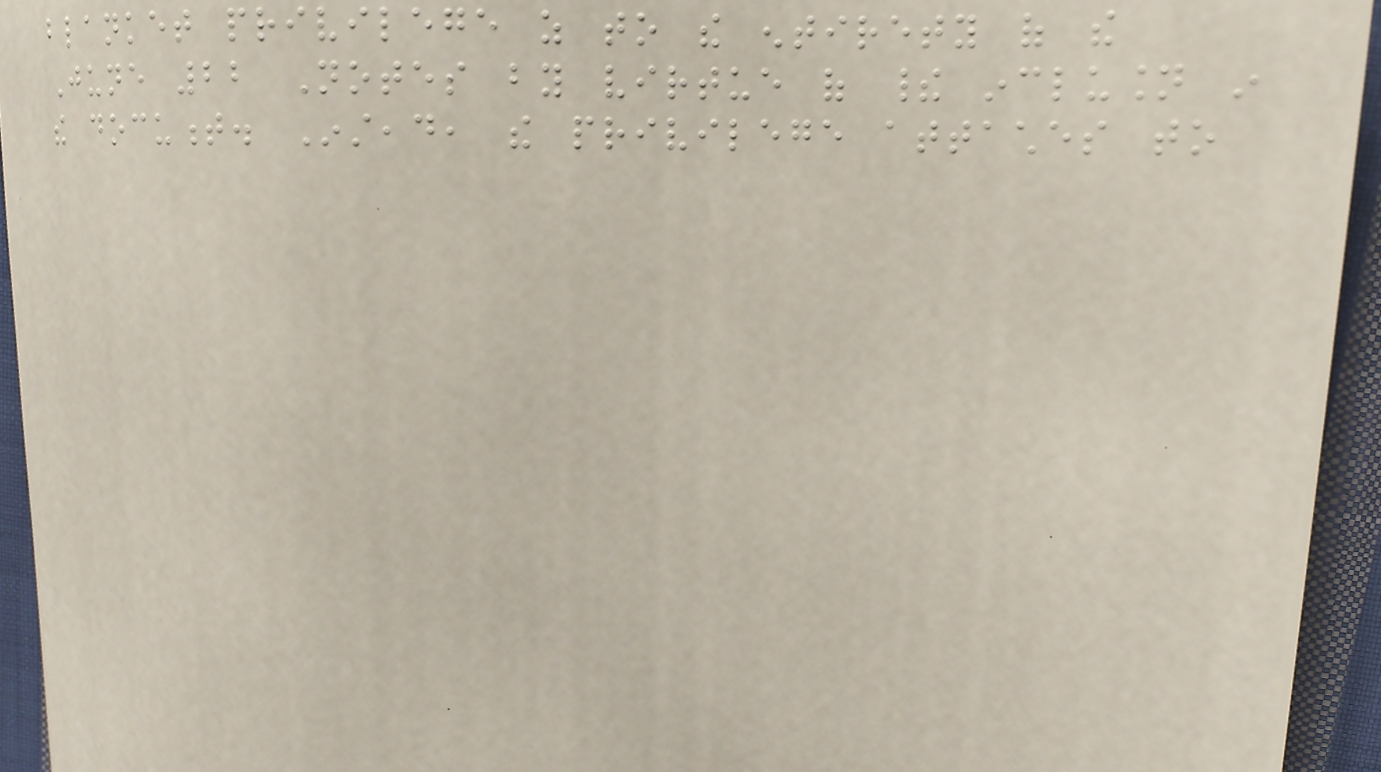blanket privilege as to the entirety of the
June 22 Notes by virtue of their inclusion in
the document. Instead, the privilege attaches to
